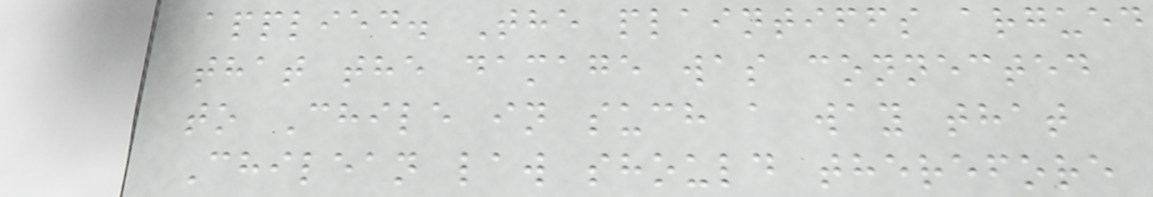applied. The plaintiffs argued
that the damage was connected
to Chile in such a way that
Chilean law should therefore
